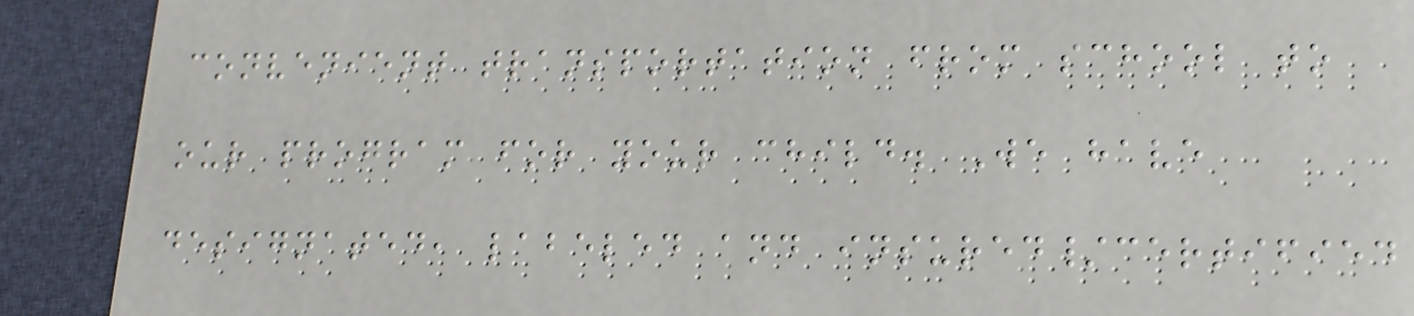convenient transportation from school to
our program for your child. We have
designated, labeled and insured/certified
